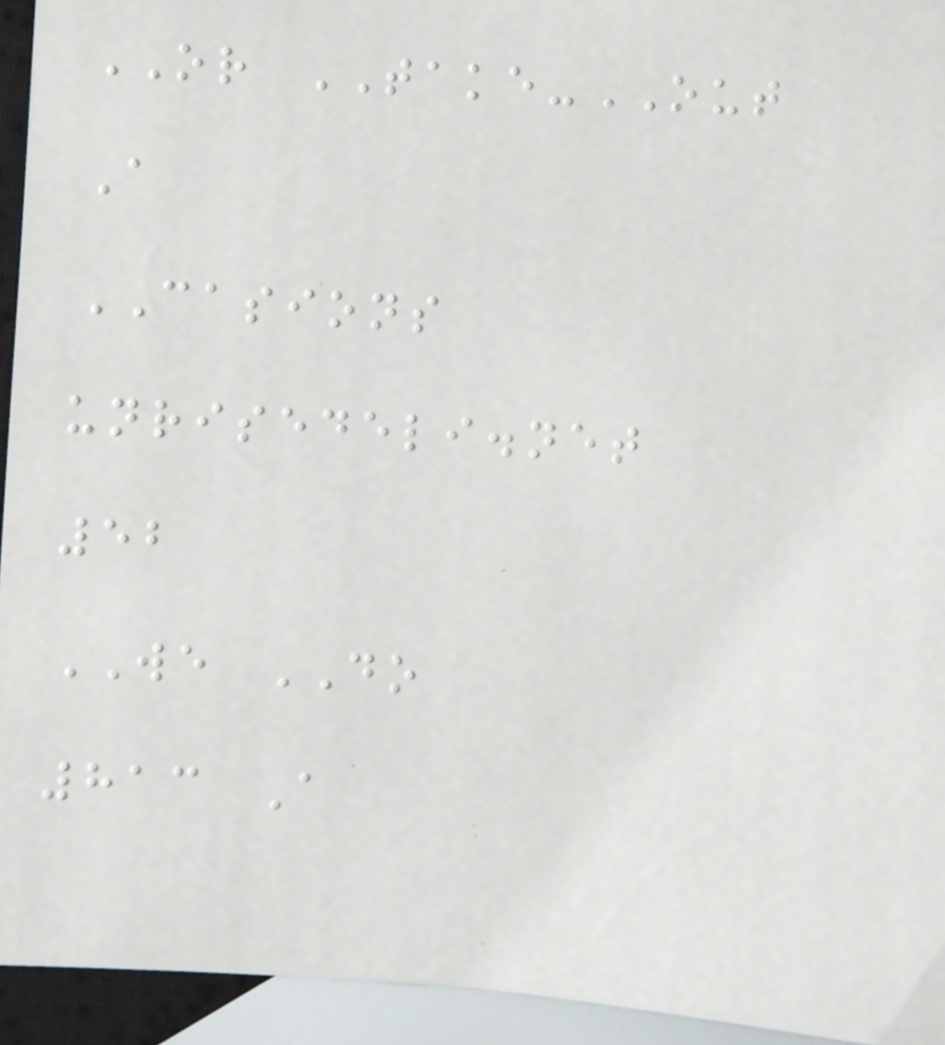OR TAKE-OUT
A
CASIONS
unrisedeli.net
52
WE DO
813 A
